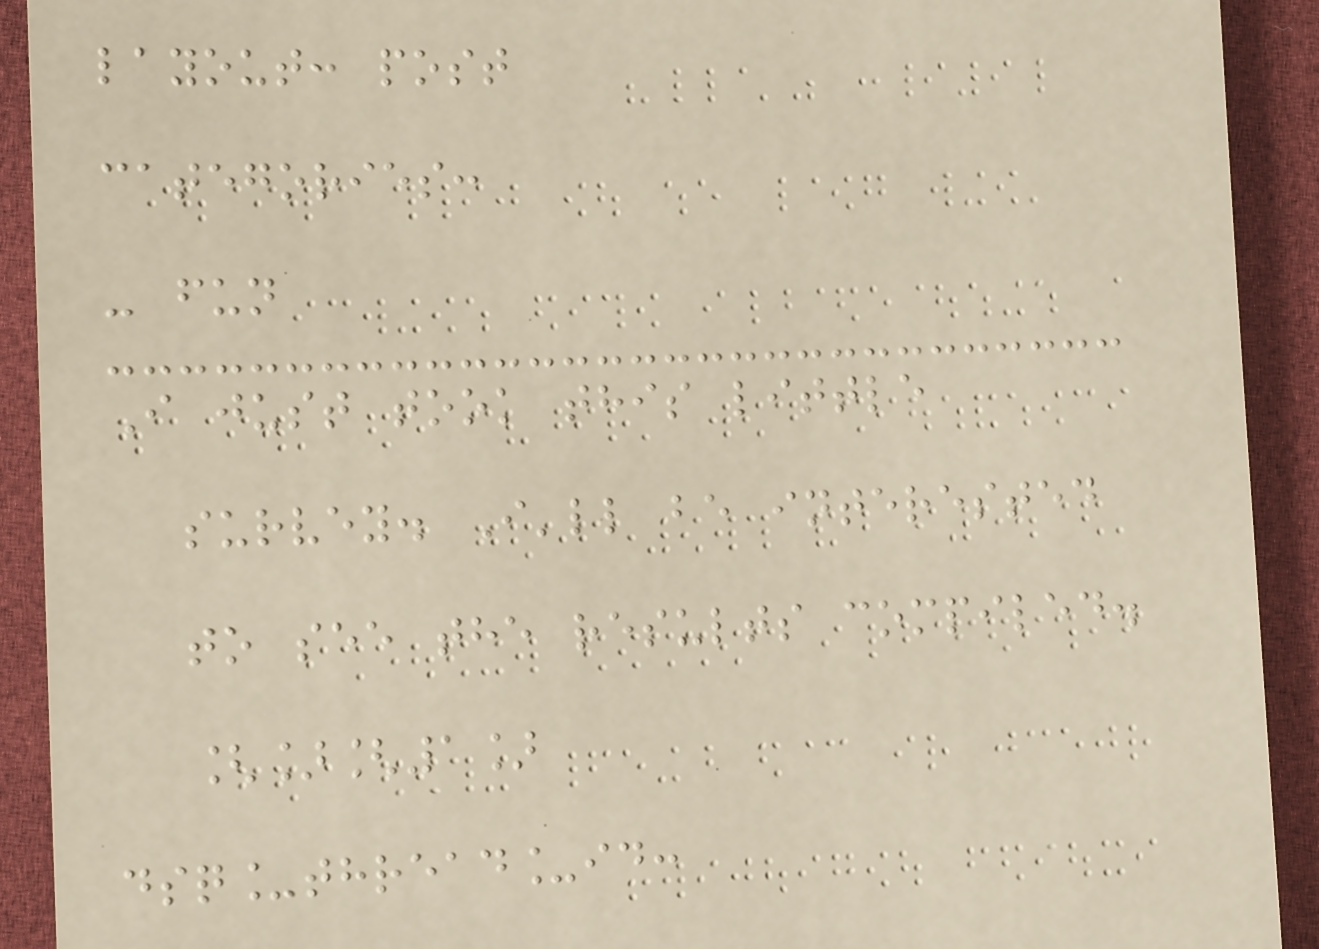layout: post
categories:
- fun
I just took this little
survey. I'll be interested
to see the results compiled.
[][1]
dsq_thread_id:
